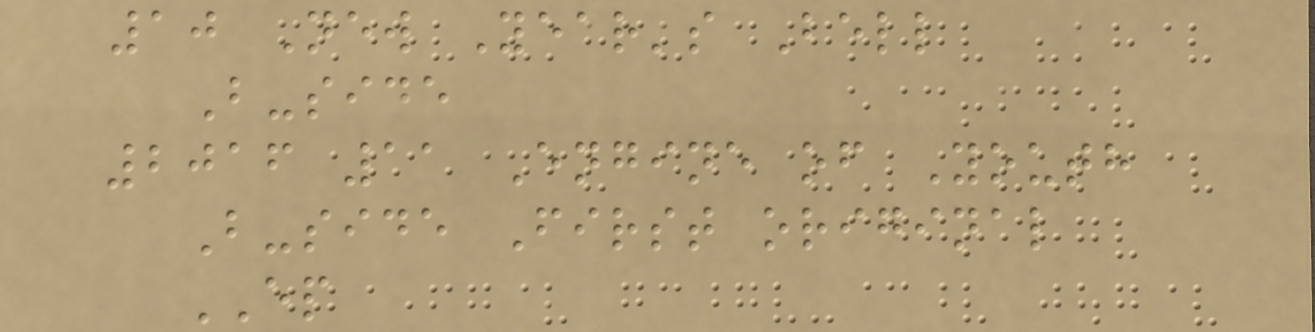10 New Year's Bell
B-side
2016 11 Engine of Youth
B-side First original
EP
